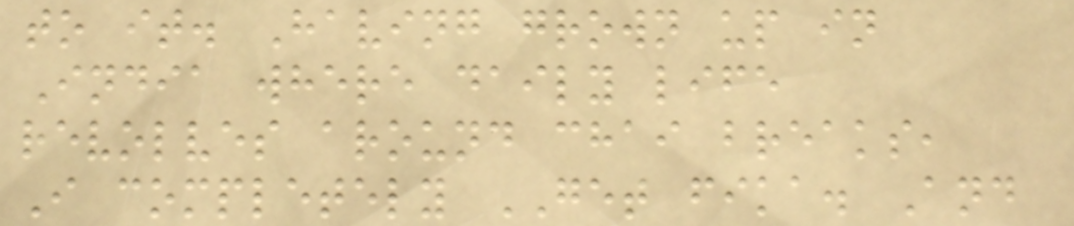to it. Having grown up in
India where daily life
revolves around chai breaks,
I completely GET fika. And
